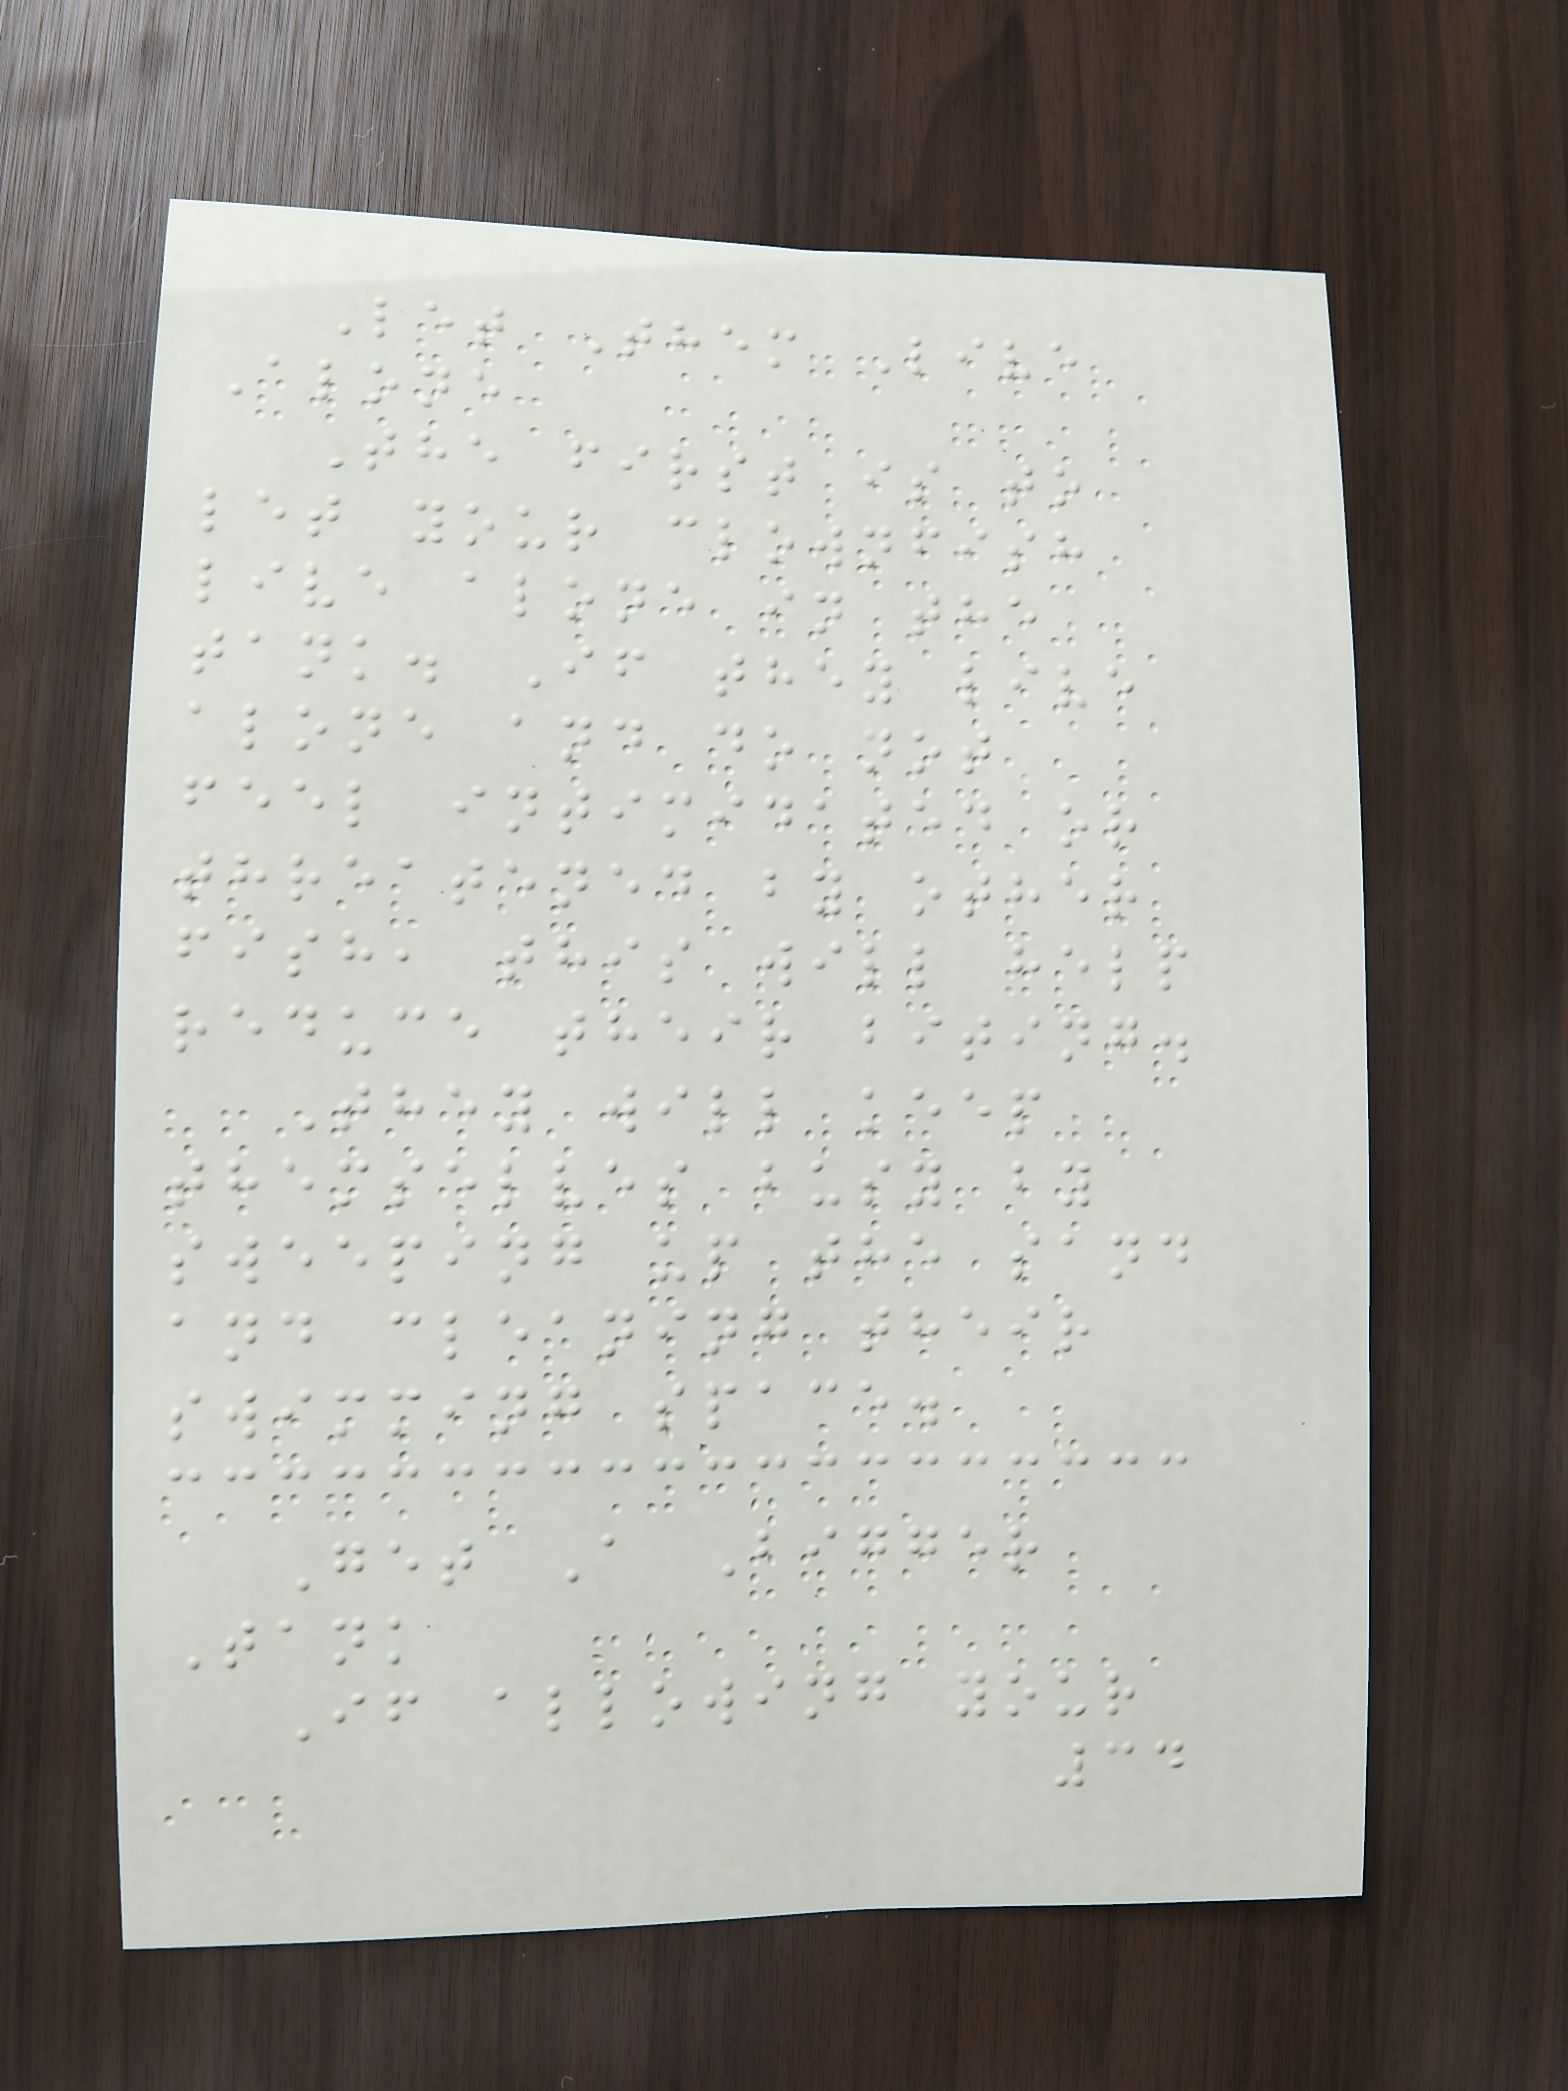Let Them Live
Alone
The first is to
let your clownfish
live alone in the
tank. If they live
alone and do not
feel intimidated or
threatened by other
fish, this will help
reduce their biting.
They will keep
themselves busy by
sweeping up the sand
and cleaning their
swimming space.
Get A Bigger
Tank
If allowing your
34
